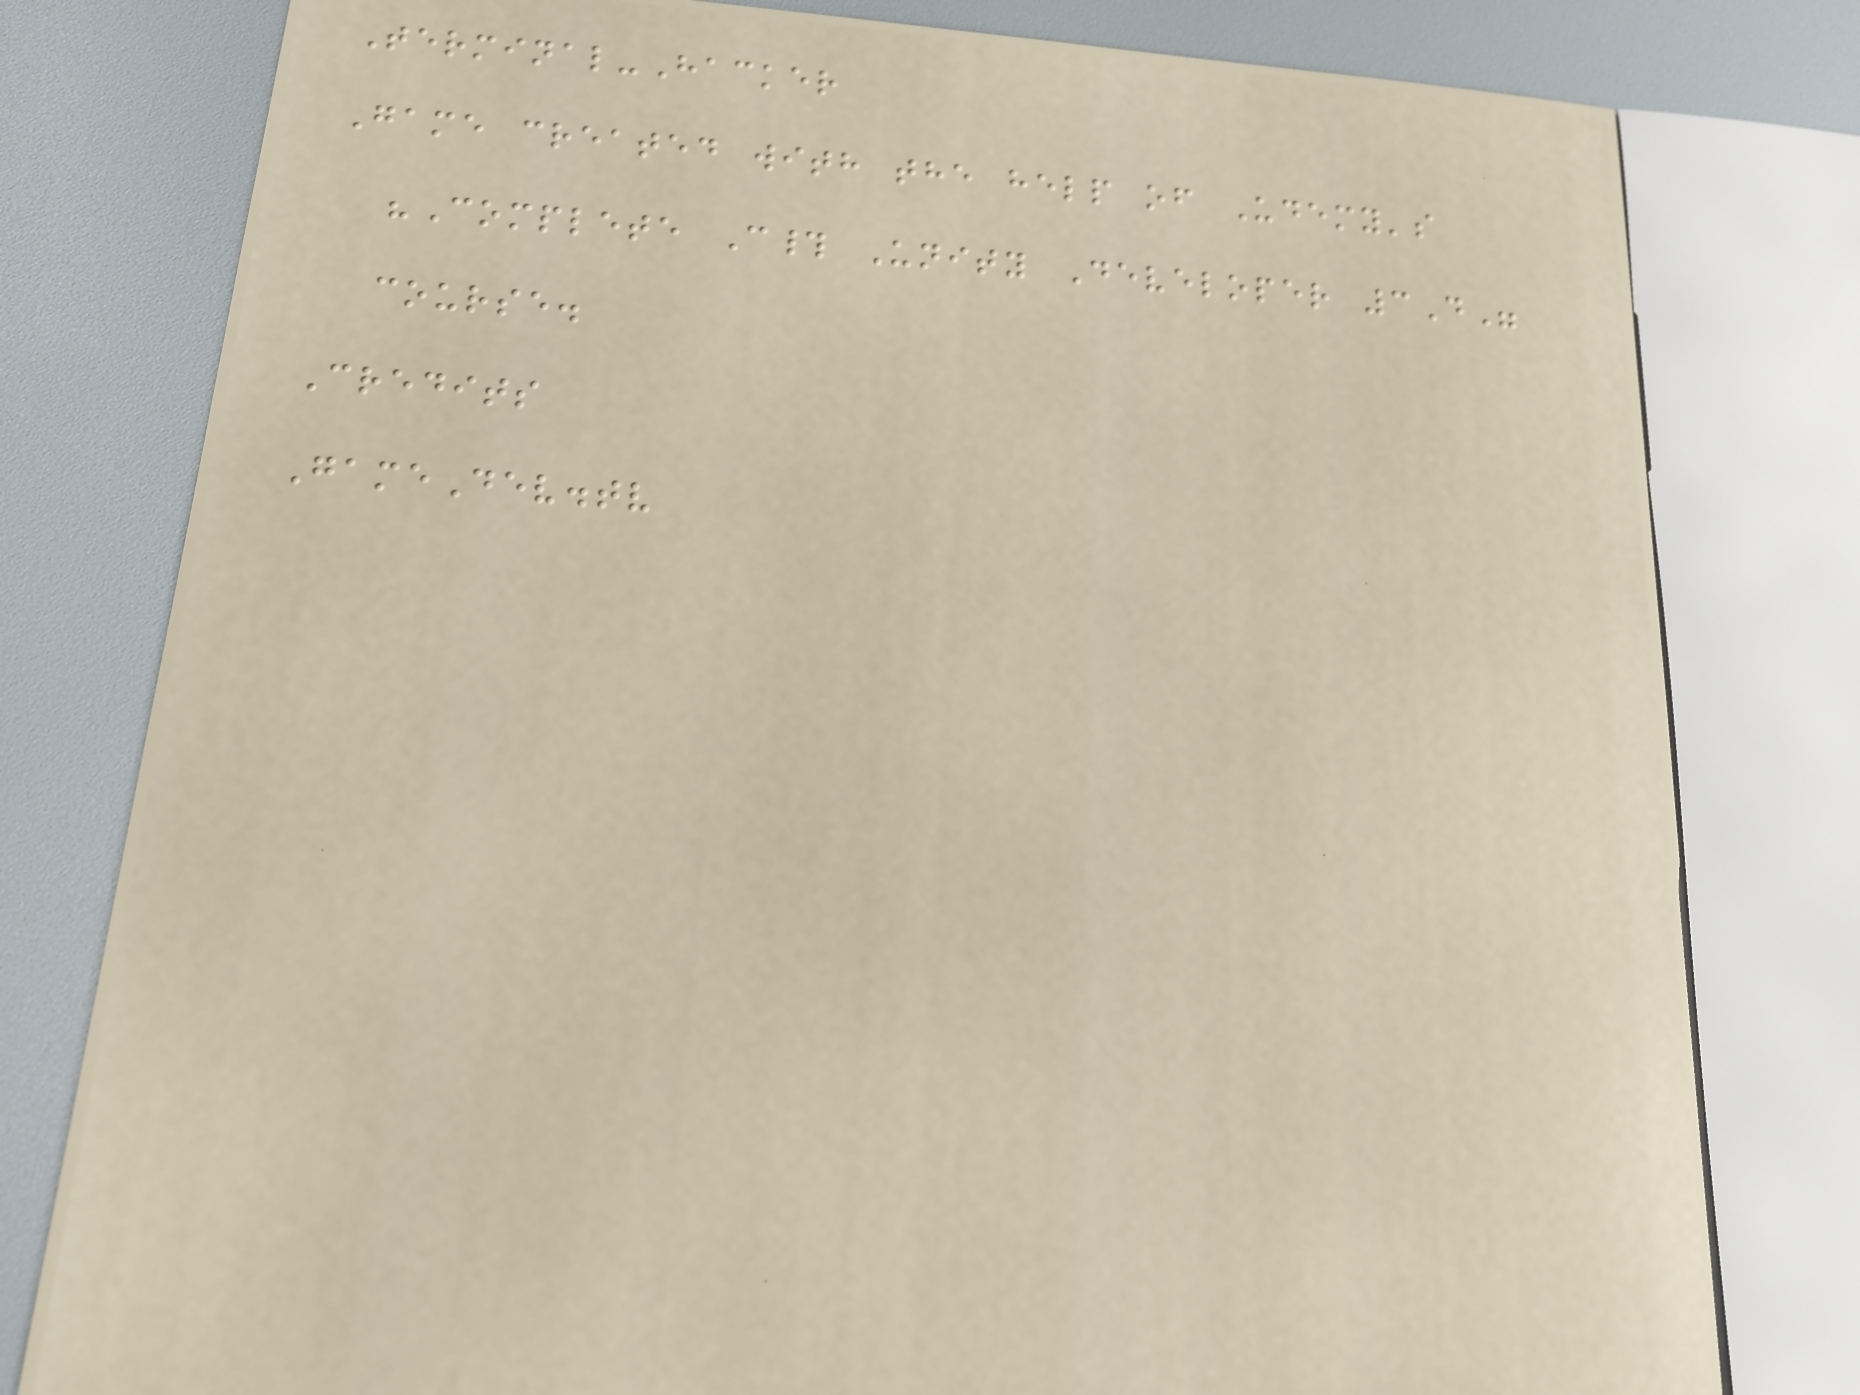Terminal-Hacker
Game created with the help of Udemy's
"Complete C# Unity Developer 3D"
course.
Credits
GameDev.tv
